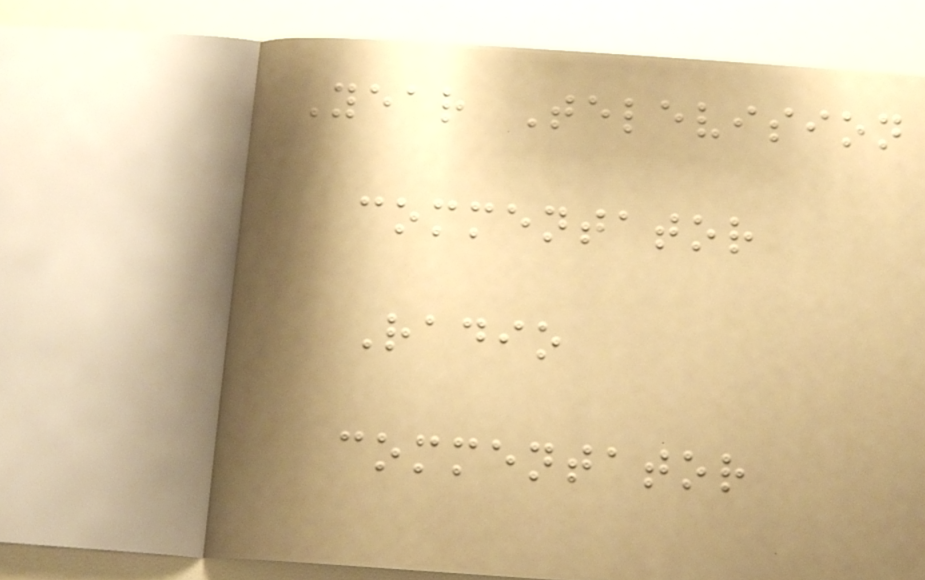Year Television
commentator
Radio
commentator
